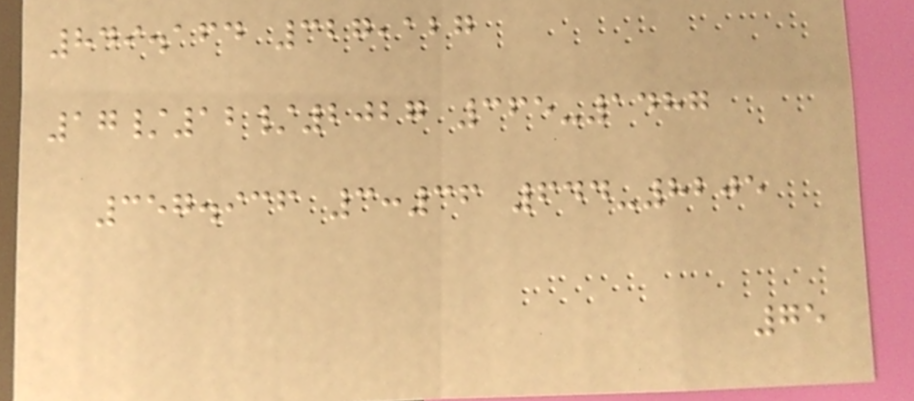849.164 327,127
17/12/2027 365-1487
357.936 3:36 644-8205
75
